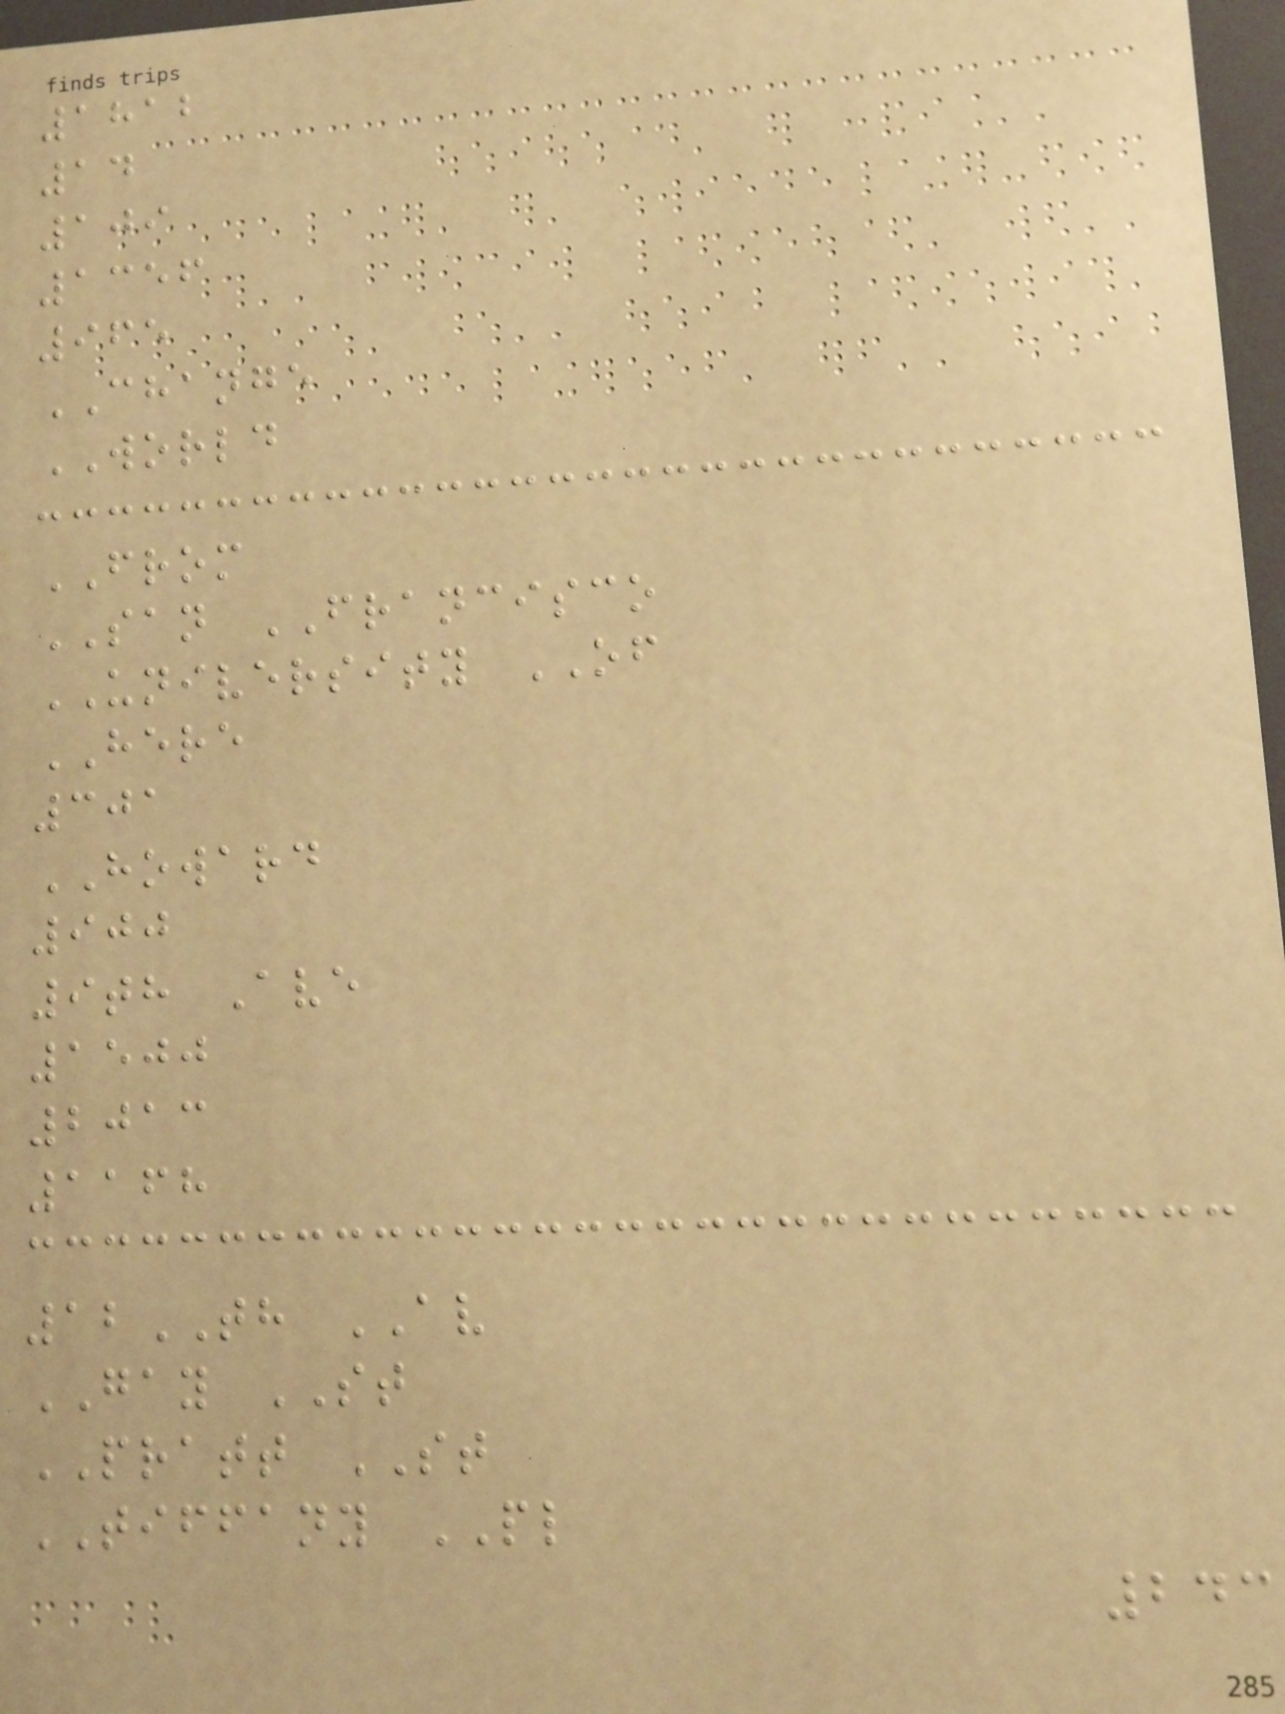1812
14
109
1356
965
CHANGE
WORLD
FROM
SAN FRANCISCO
UNIVERSITY OF
HERE
301
HOWARD
900
9th Ave
1500
2013
1168
12TH AV
GAY ST
PRATT ST
TIFFANY PL
243
